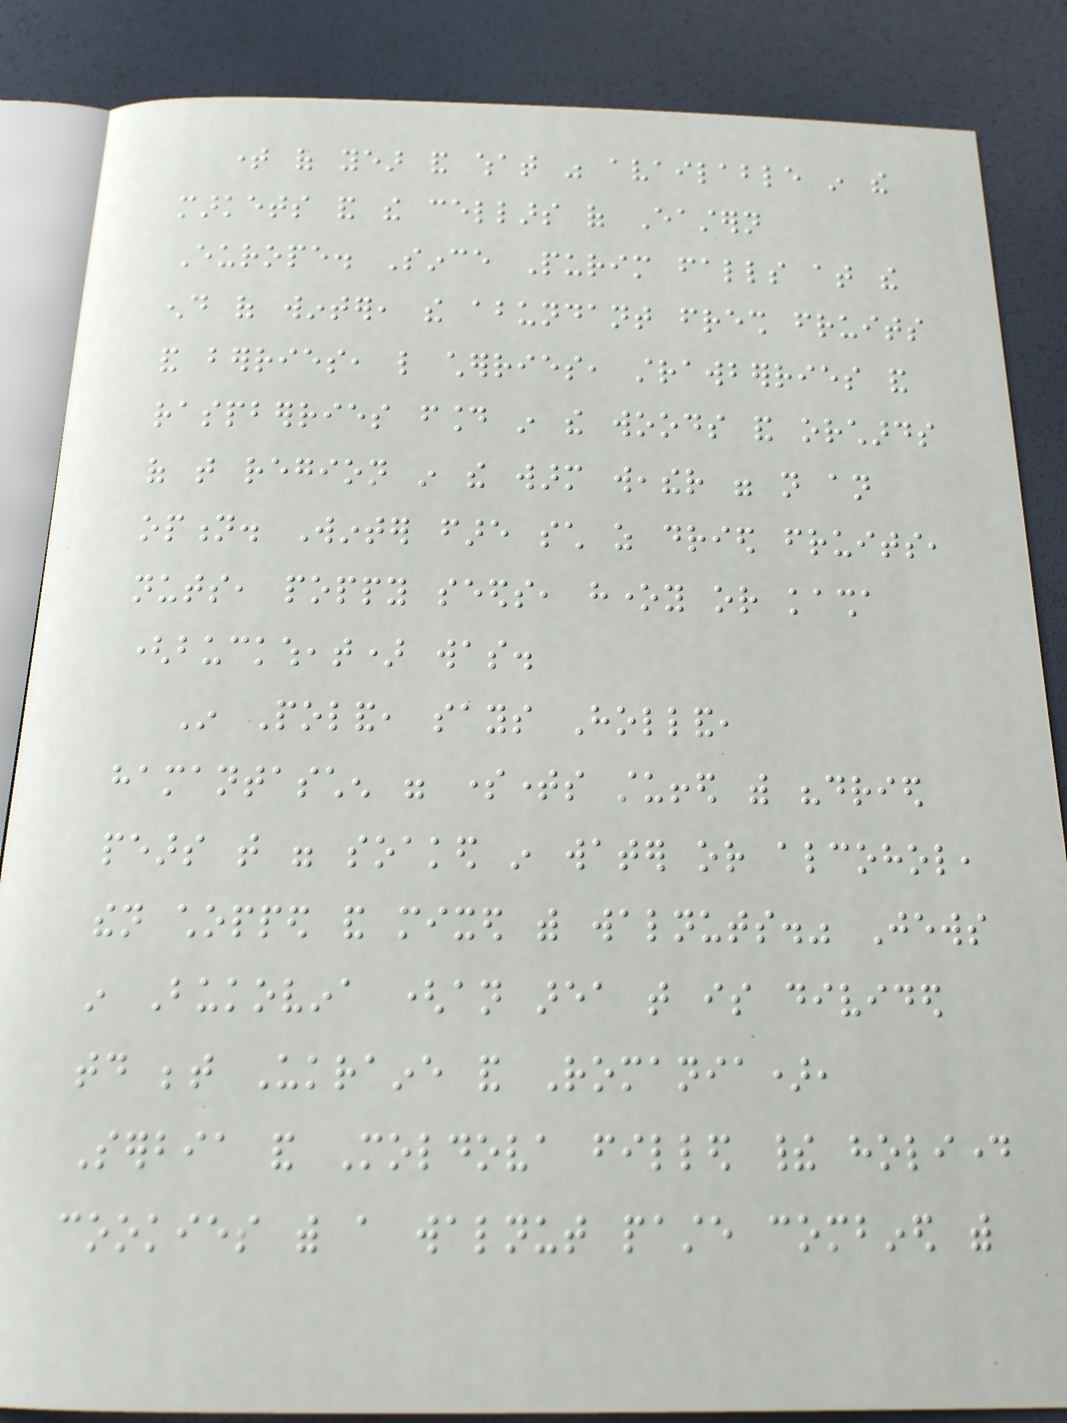time of year and what was available in the
markets and the cellars of Eastern
Europe. Since Purim falls at the
end of winter, the abundant fresh fruits
and berries, like cherries, strawberries and
raspberries found in the woods and orchards
of that region in the warm weather were not an
option. Winter fare such as dried fruits,
nuts, poppy seeds, honey or kasha
(buckwheat) was.
In Poland, says Holland,
hamantaschen were sometimes stuffed with "dried
pears that were soaked in water or alcohol,
then chopped and mixed with walnuts." Jews
in Bukovina (an area that is divided
today between Ukraine and Romania),
Serbia and Moldova filled their holiday
cookies with a walnut paste combined with
